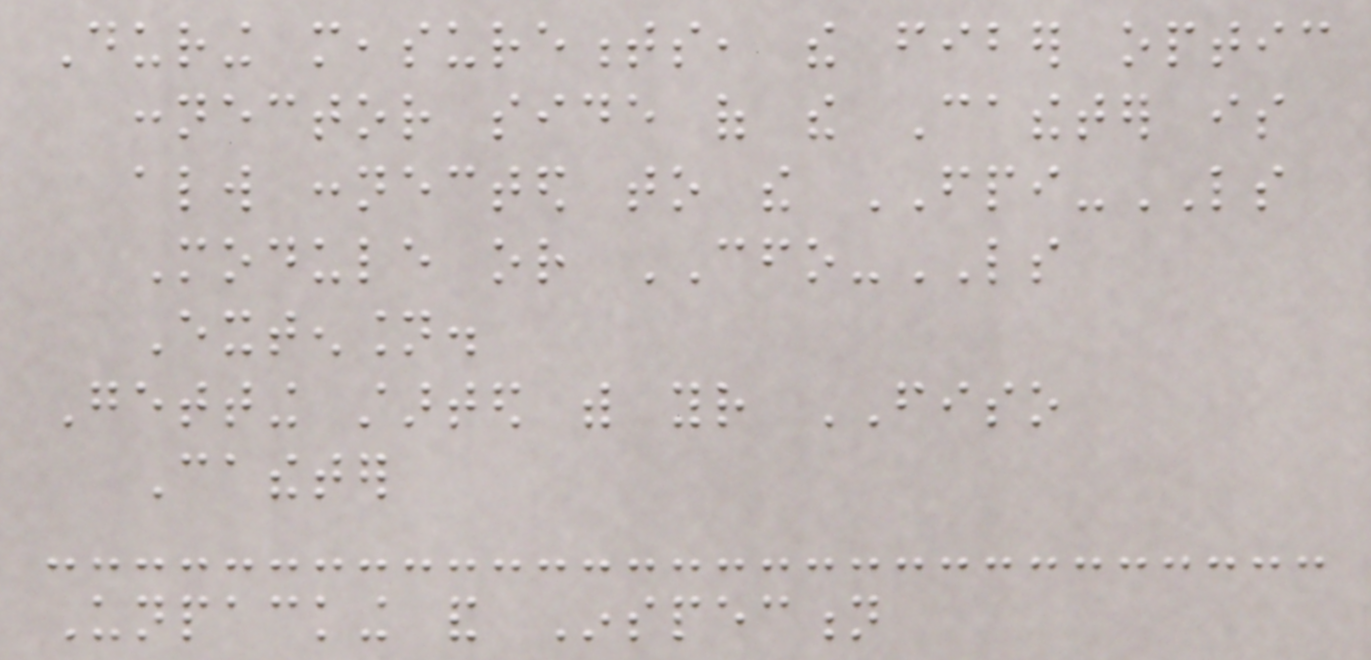During measurements, the fiber optic
connector side of the Catheter is
always connected to the FPI-LS
Module or CFO-LS
Extension.
Getting started with your FISO
Catheter
Unpacking and Inspection
